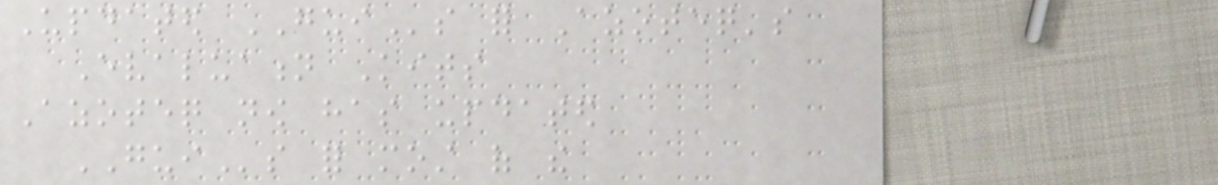Updated GUIs for Azoteq's
Evaluation Kits
Azoteq now has updated
GUIs for most of the
